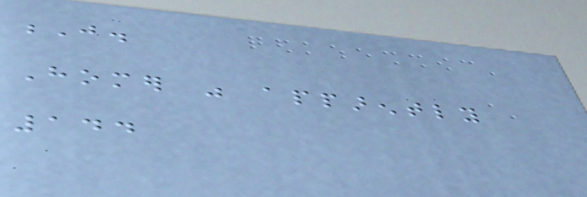J.
Homer was apparently
144
